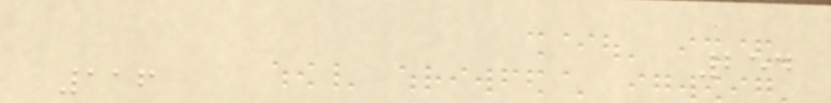254
116
